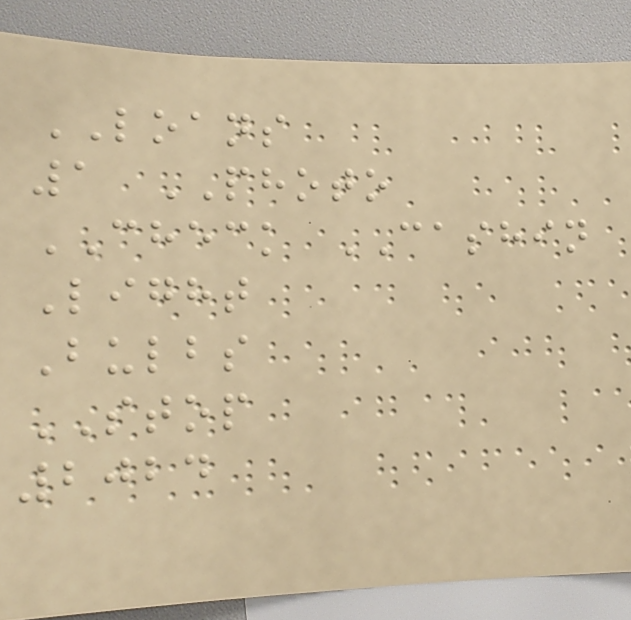LOANS
1 PHOTO
CHECK CASHIN
Light
Bulbs
STOP
2024
